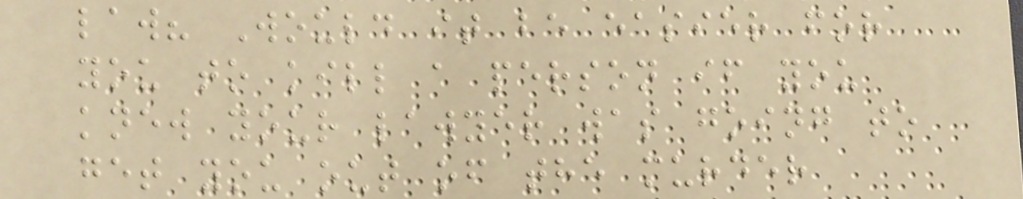law? Would it be easier for
you to kill a person if you
knew your lawyer was going to
get you out of the murder
